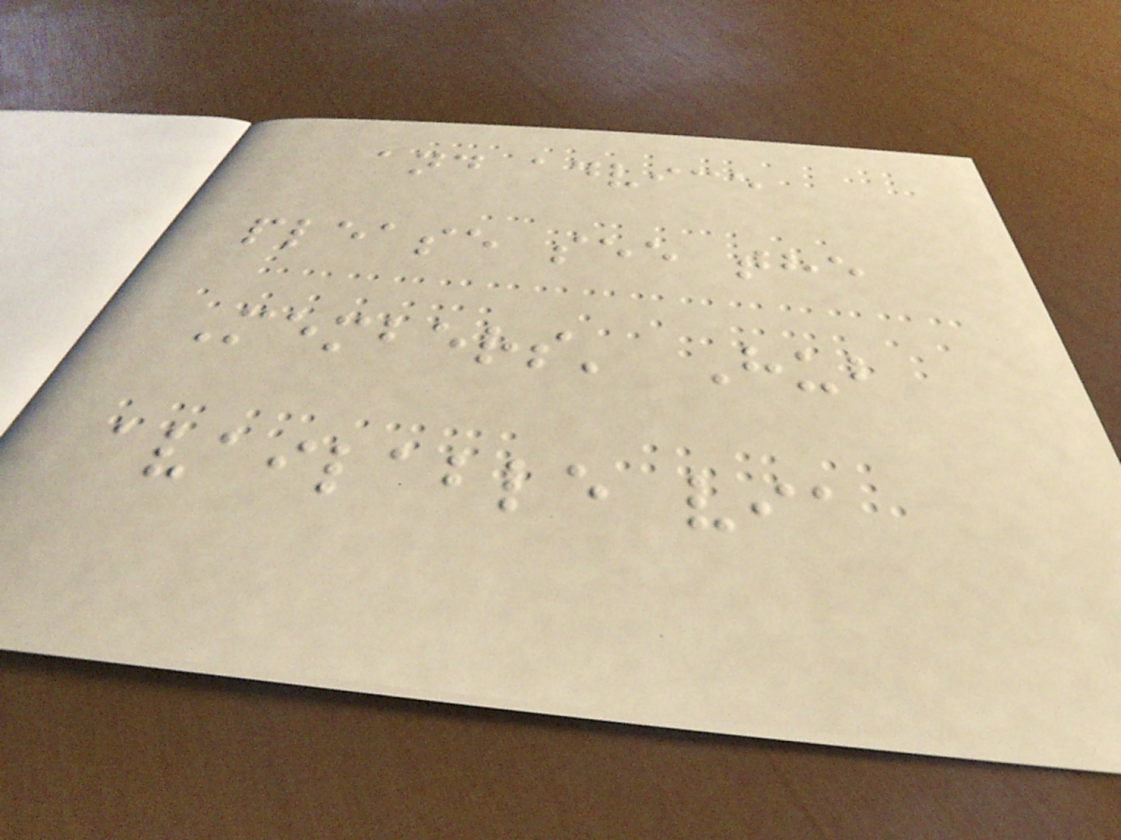and advice
please see the
Members' Hub
available via
